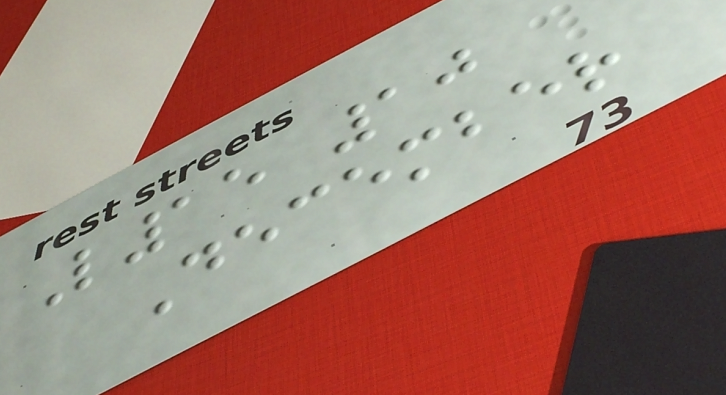L15 10
December
